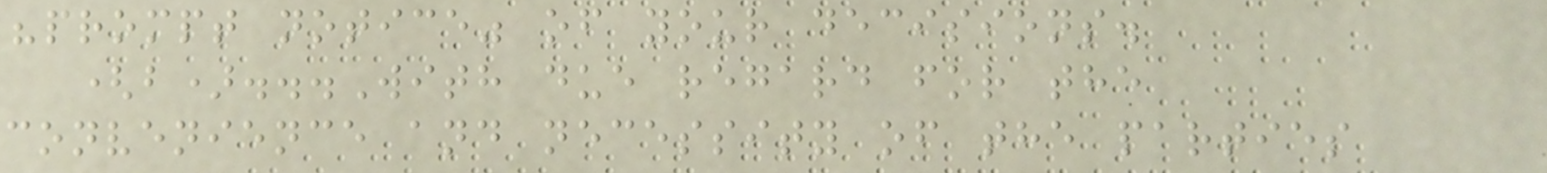"prompt notice" of your decisions.
(b)...With due regard for the
convenience and necessity of the parties
